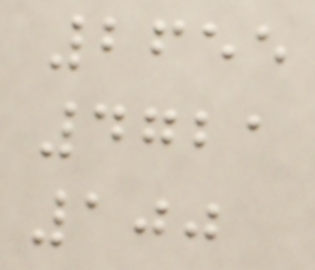2655
4721
100
